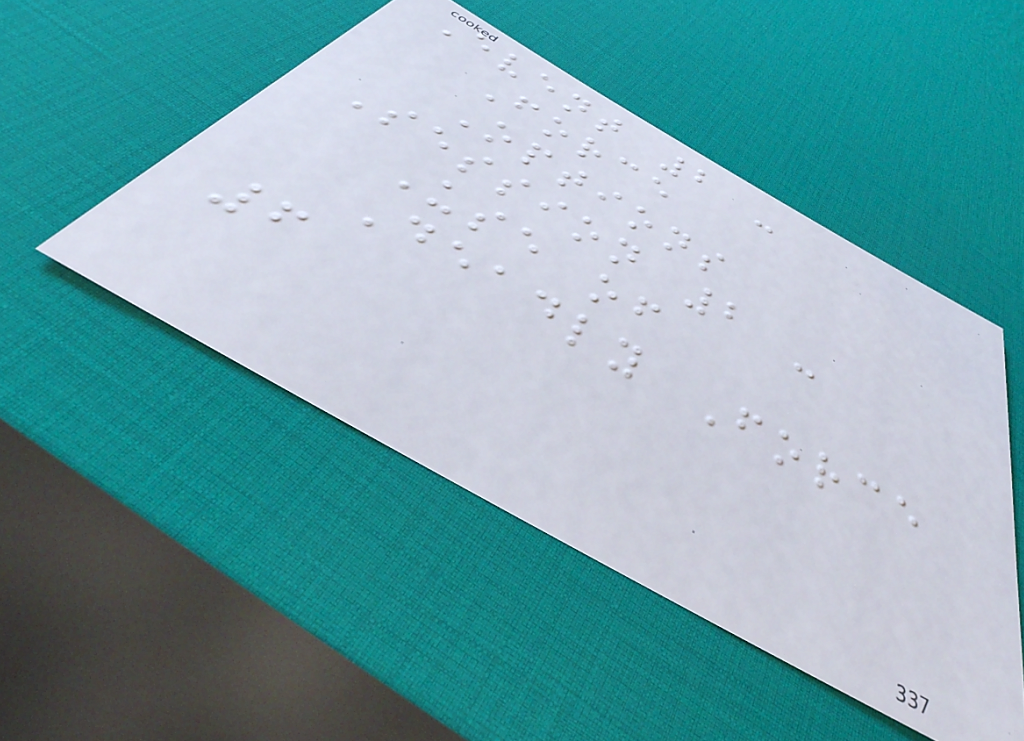Event 2 -
Force
Options
Session 2 -
Use of
Deadly Force
6
